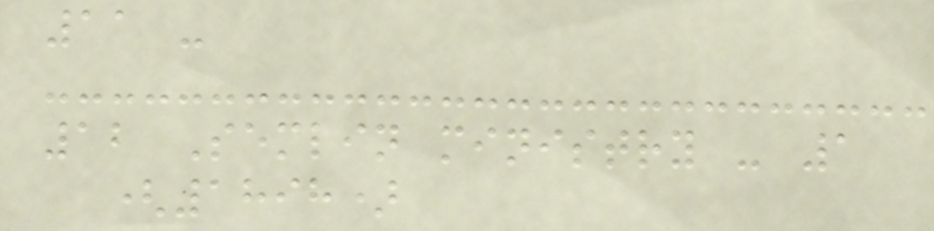11 -
12 Semlin ministry - 1
(1898)
